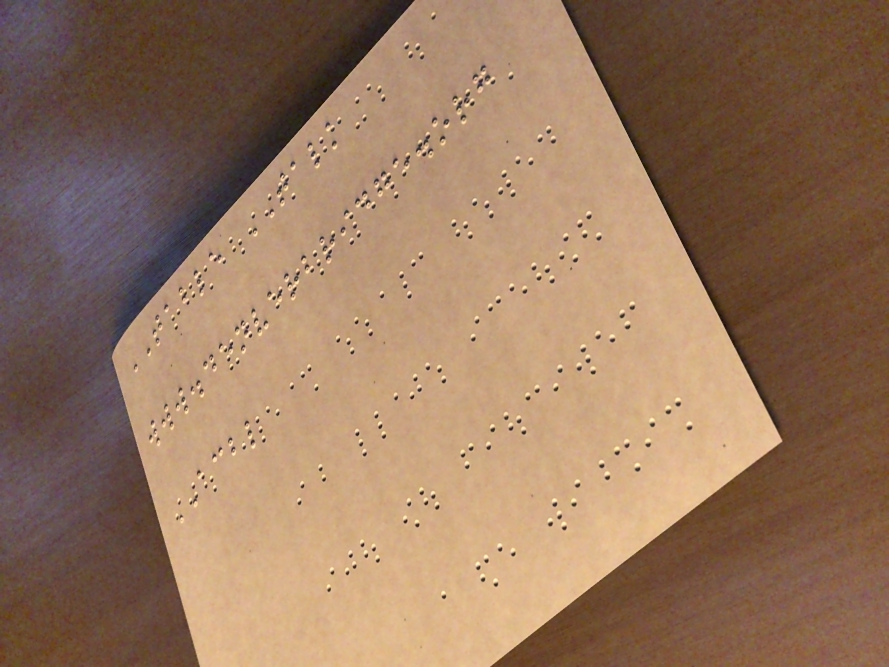TABLE TALK
www.denverbridge.org
ACBL
